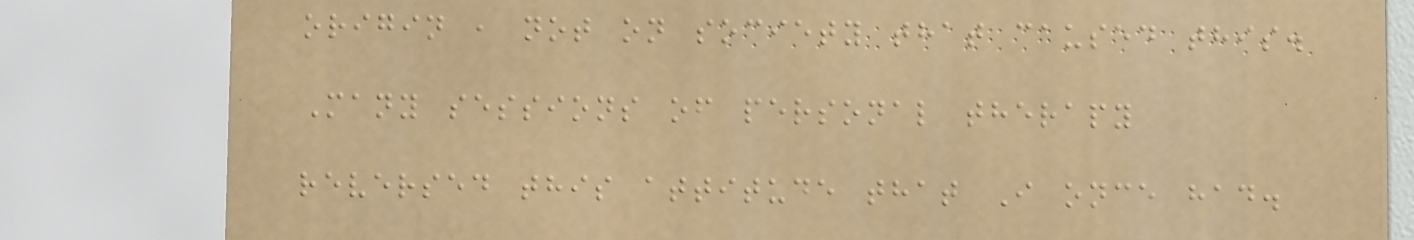origin , not on society that caused this.
Many sessions of personal therapy
reversed this attitude that I once had.
